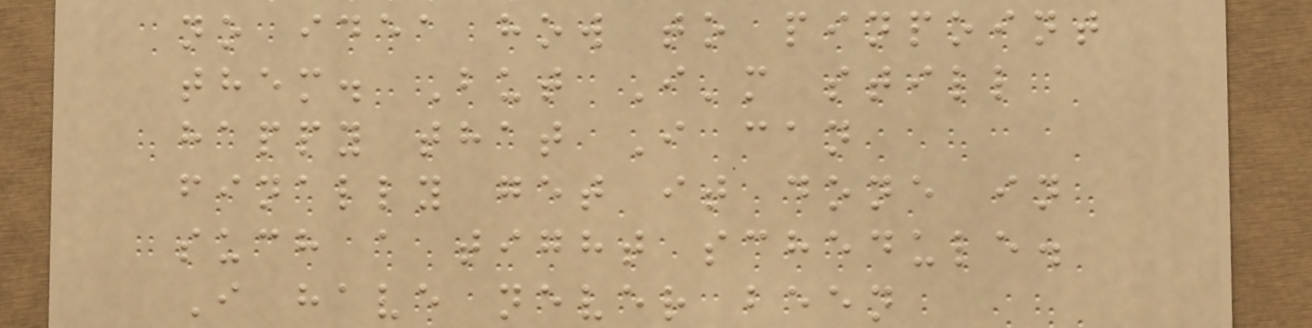no idea how to pinpoint
them. But I'm still
happy that I can
finally get it done in
such a tight schedule.
I have never been
